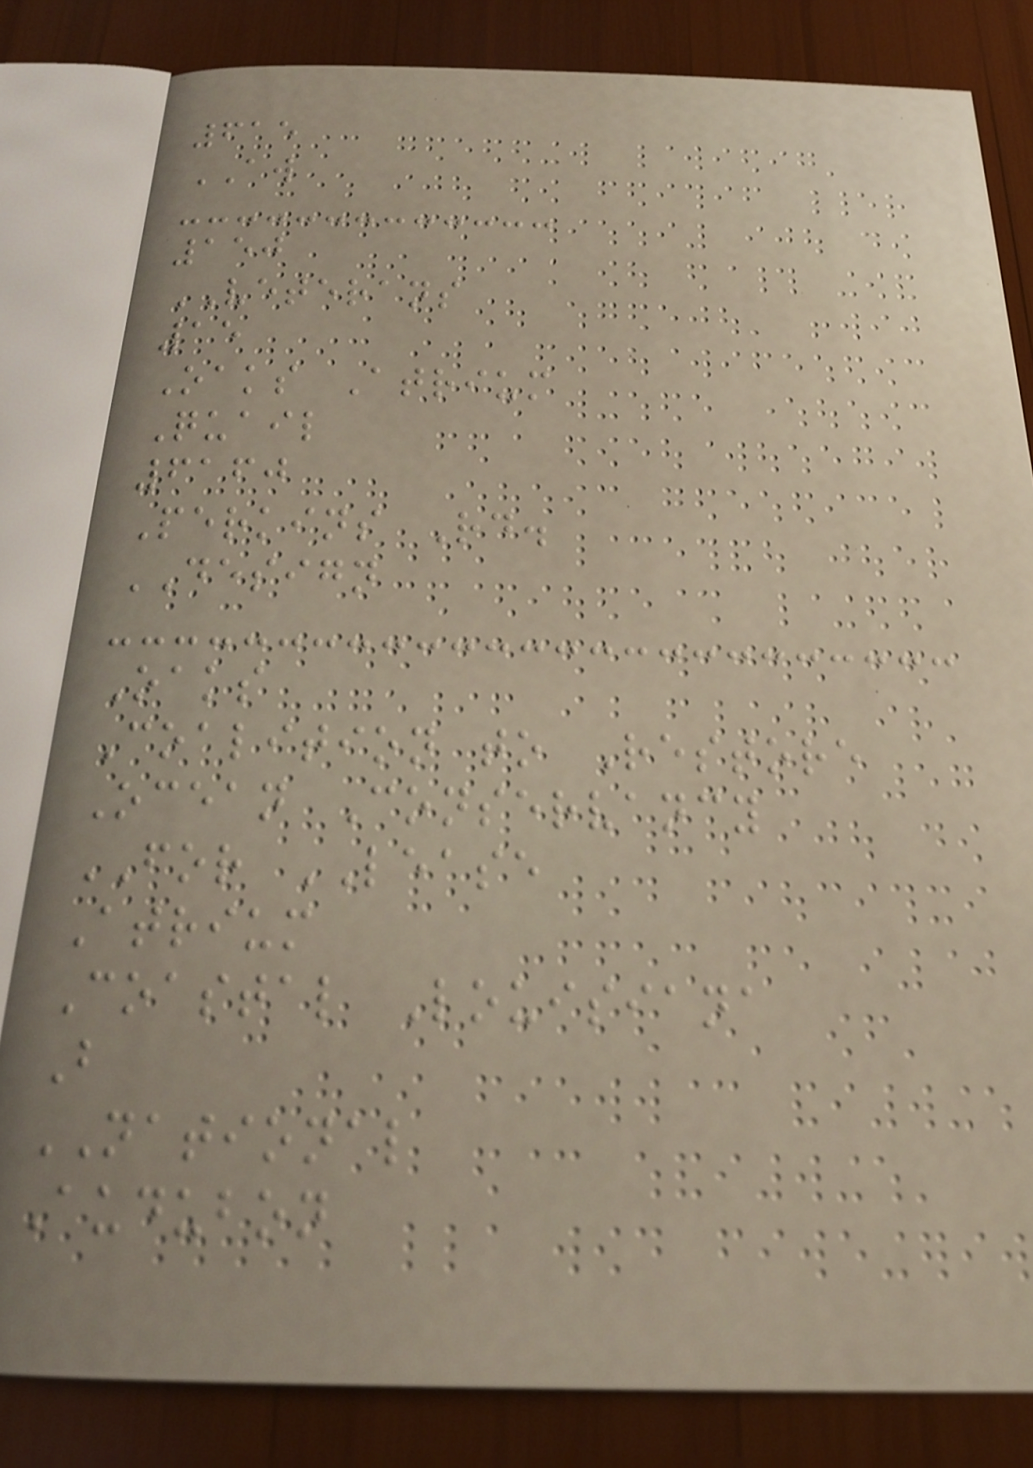615
AW
150
VETERANS
15
Oaks Atrium
Quail
6160
Perkins Rd.
DESIGN
Oaks
Coalition to Restore
Ocean Conservancy
FOR LEASE
Atrium
Coastal Louisiana
B
NATIONAL
Audubon
